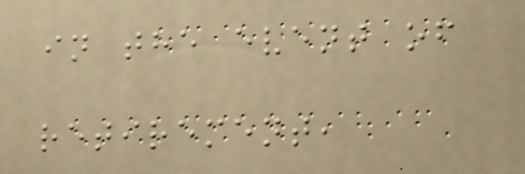in the event of
retirement,
